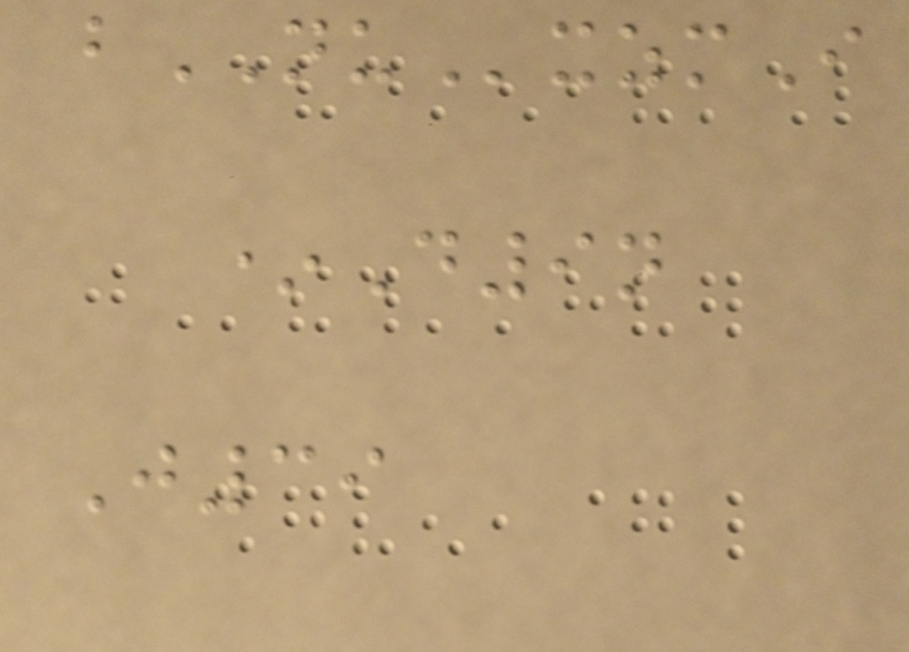bNUxzmI
*D9n
J39
